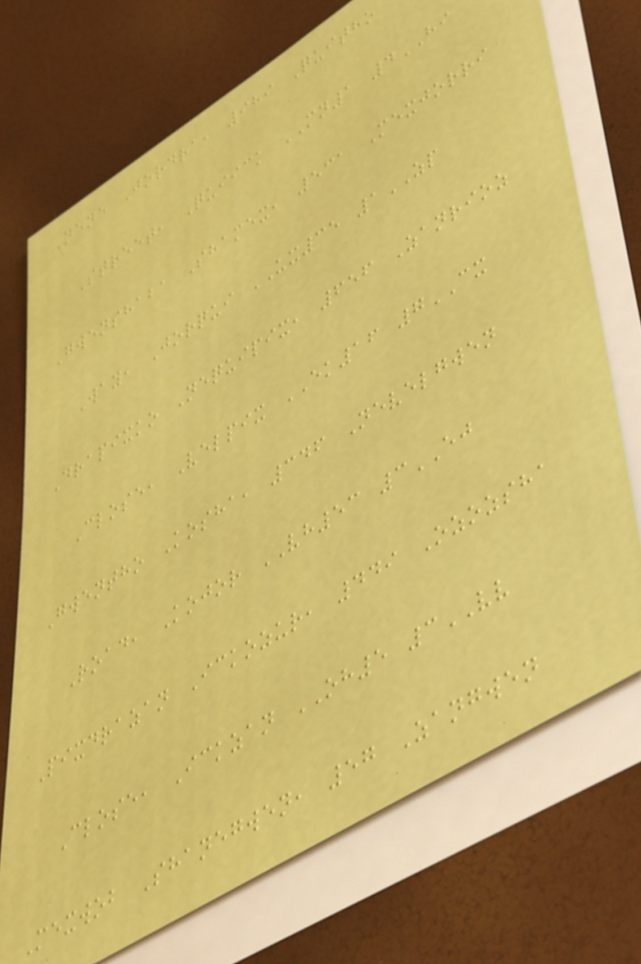Nene Jordra, 989 Quitho
Street, Quiick MN1 4HI
Gwenshaba Shamex, 531 Mexjorri
Way, Jorqui UX35 1ZP
Drapixko Nequipix, 656 Zanrioz
Close, Velpix EK16 7CX
Gwentho Kosha, 346 Nevelgwen
Road, Kojor VH53 3EJ
Pixdrazan Ickozur, 449 Ozozsha
Close, Ickzan OH5 3VV
Mexwob Shanegwen, 57 Zangwen
